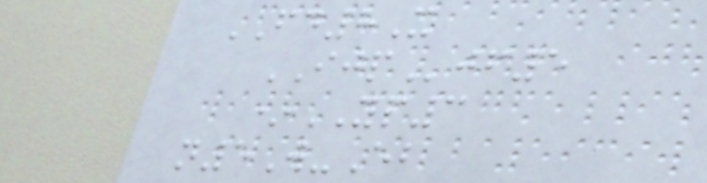FD8X
IJPjf5
*YP3
n5W-Eb
